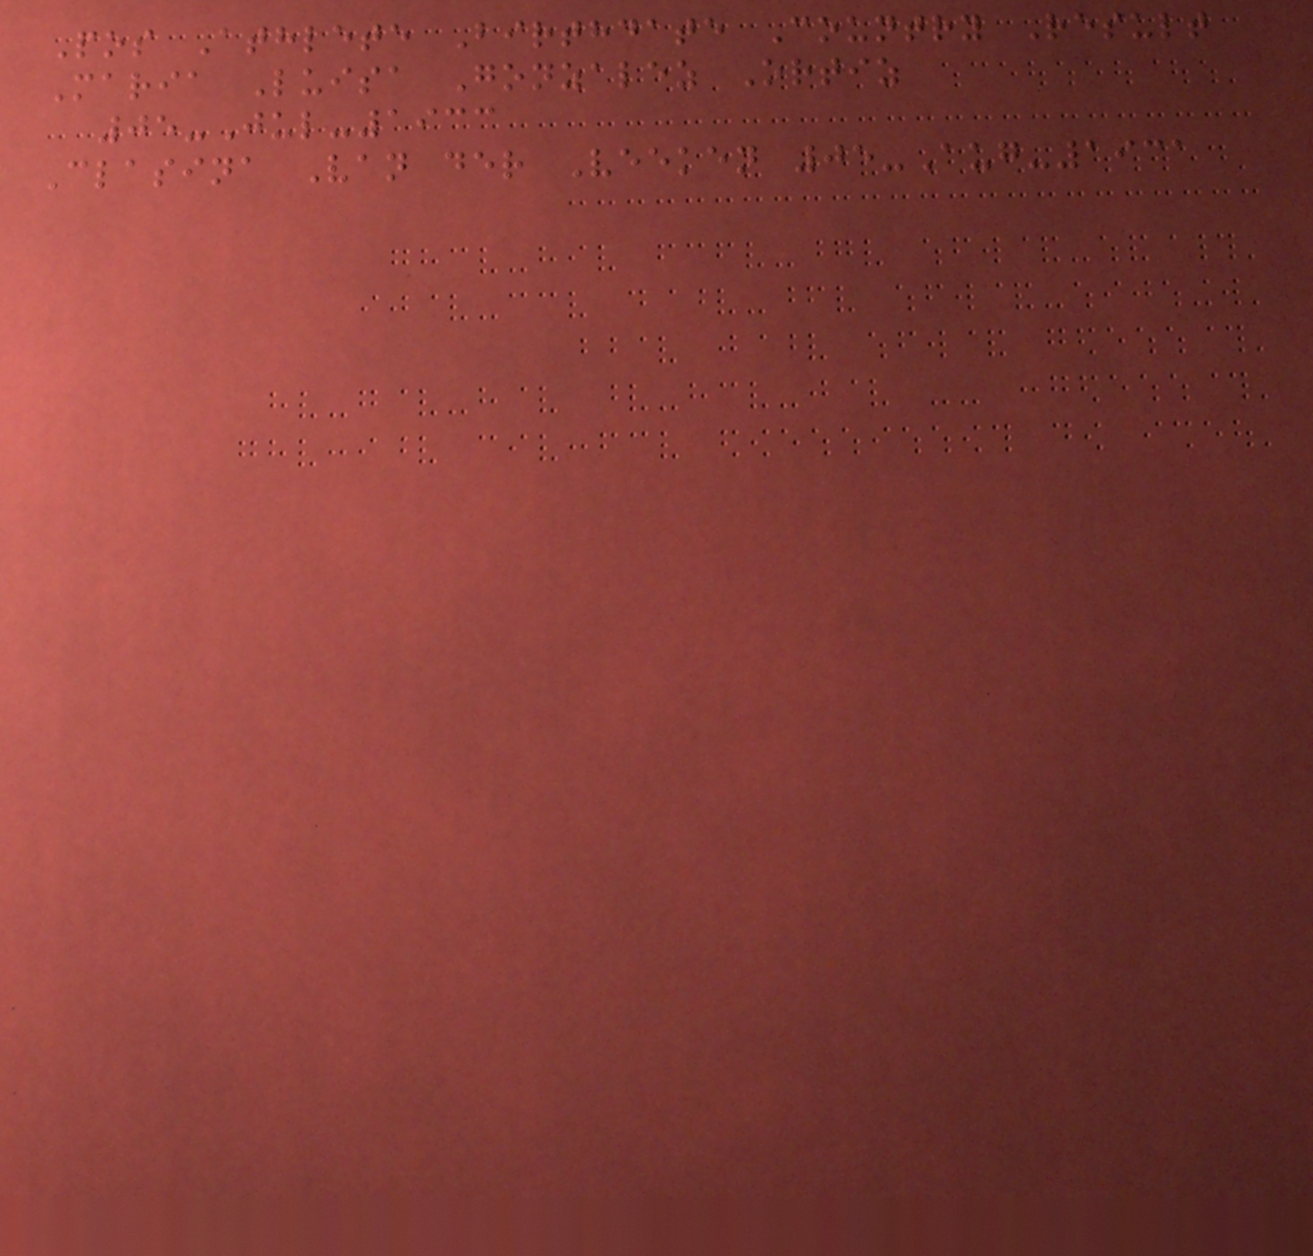Pos Athlete Birthdate Country Result
Maria Luisa Gonzalez Ortiz
05-Jul-1933
Clasina Van der Veeken 05-Aug-1931
